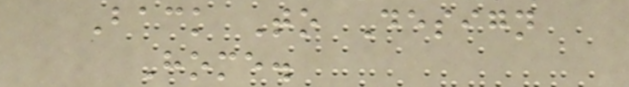Back To Design
Home.
